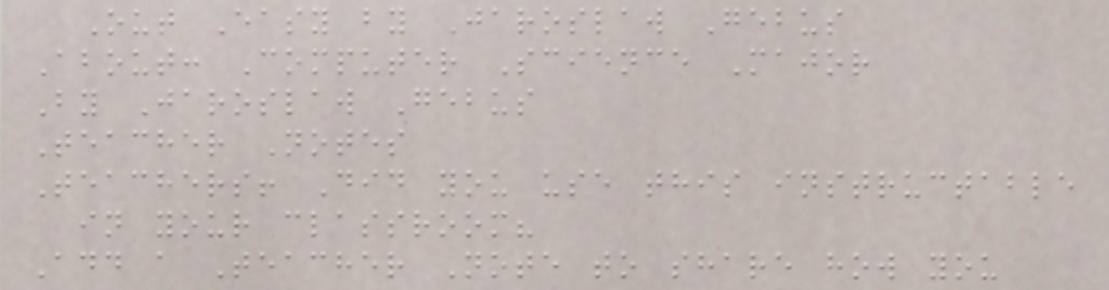Out Easy by Jaroslaw Gebus
About: Computer Science Major
By Jaroslaw Gebus
Teacher Notes
Teachers! Did you use this instructable
in your classroom?
Add a Teacher Note to share how you
